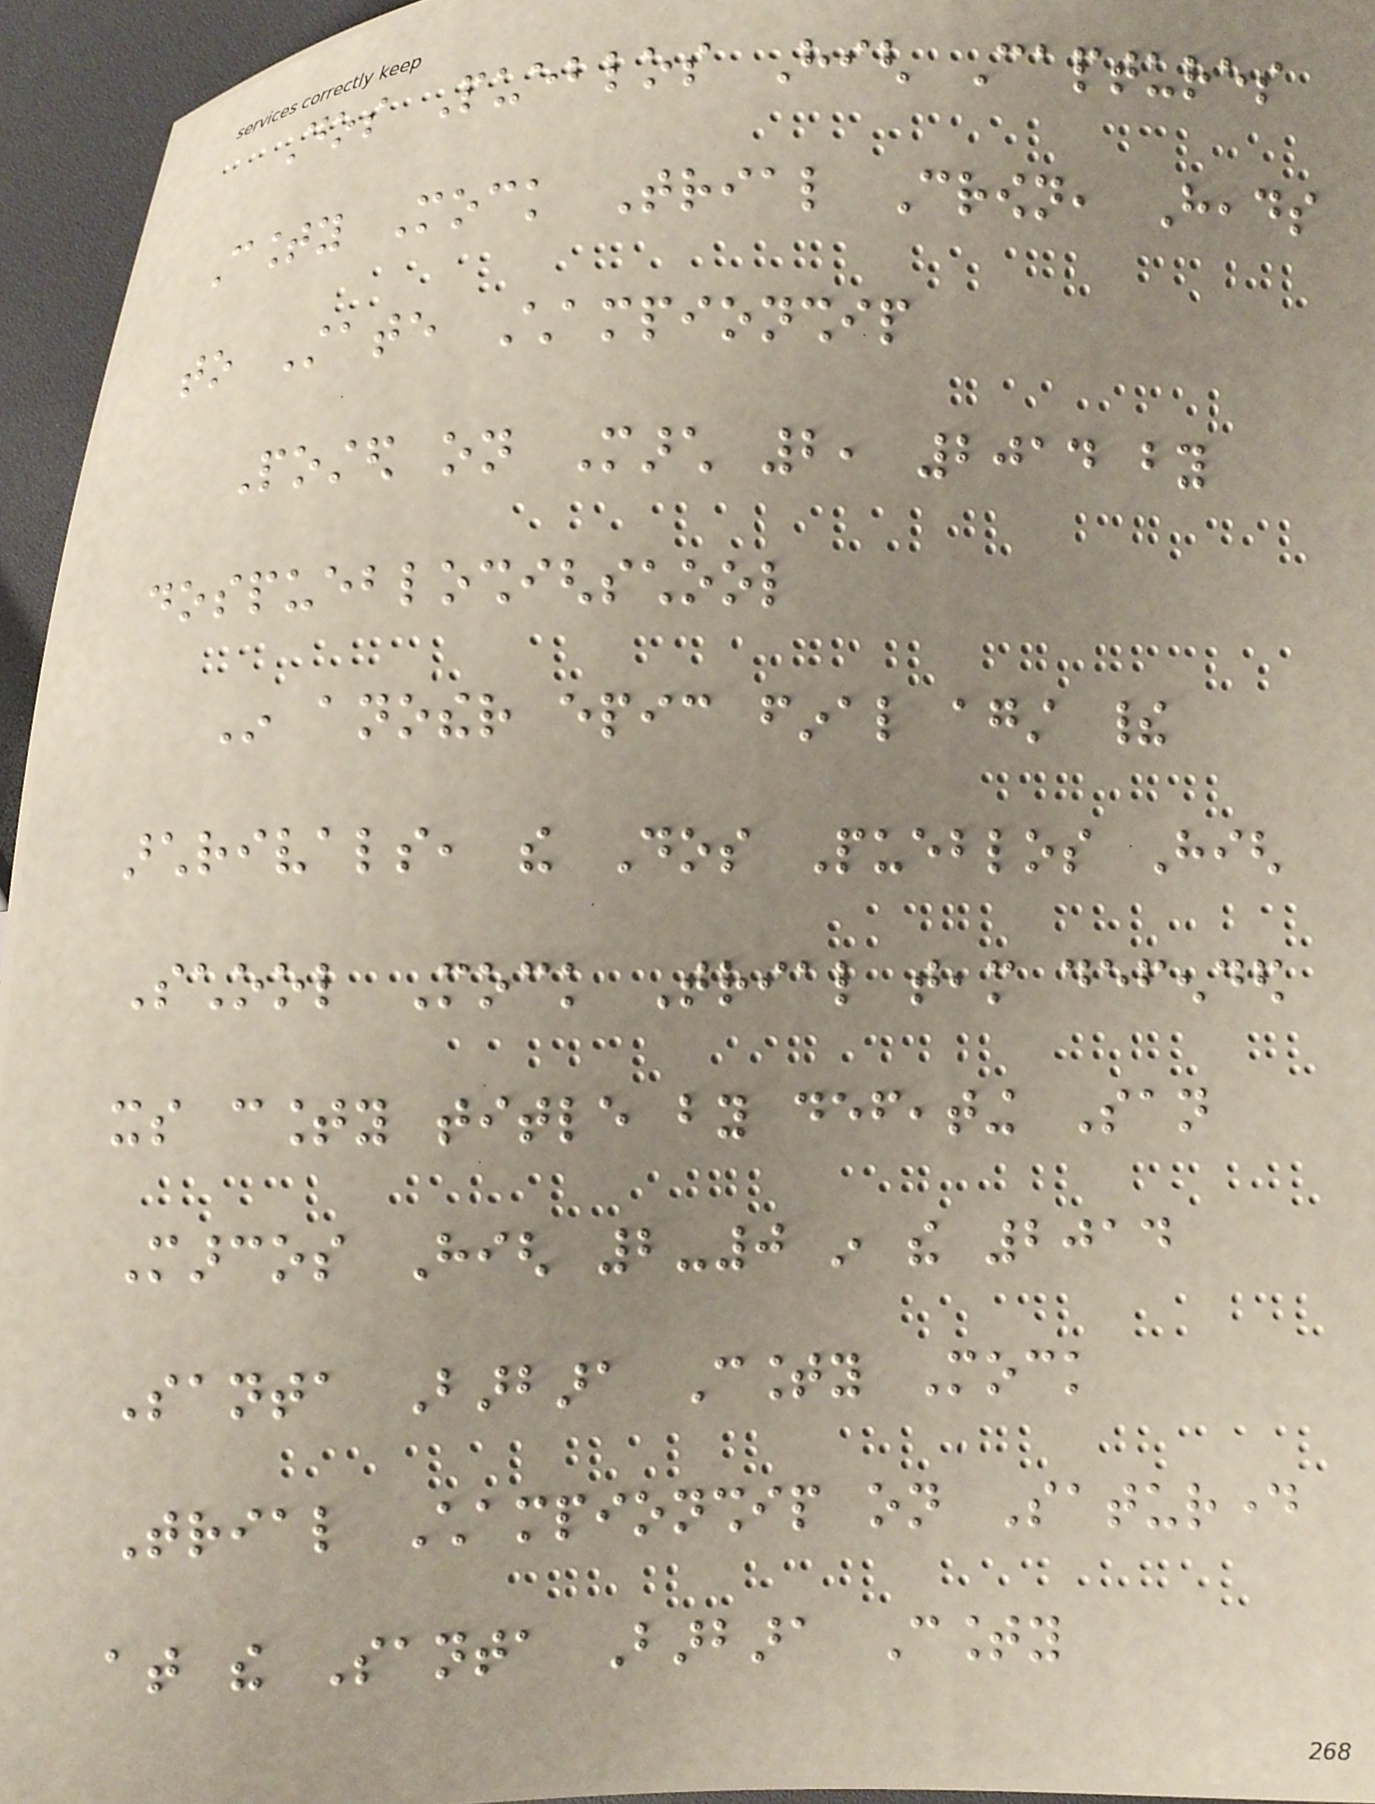Dos Pueblos High Captures
County Mock Trial Crown, Heads
to State Championship
Posted on March 2, 2014 by
dospuebloshighschool
In another epic final against their
archrivals, the Dos Pueblos High
School Mock Trial team defended
its county title by defeating San
Marcos High 2-0 in the 2014
Santa Barbara County Mock
Trial Championship on Saturday
at the Santa Barbara County
